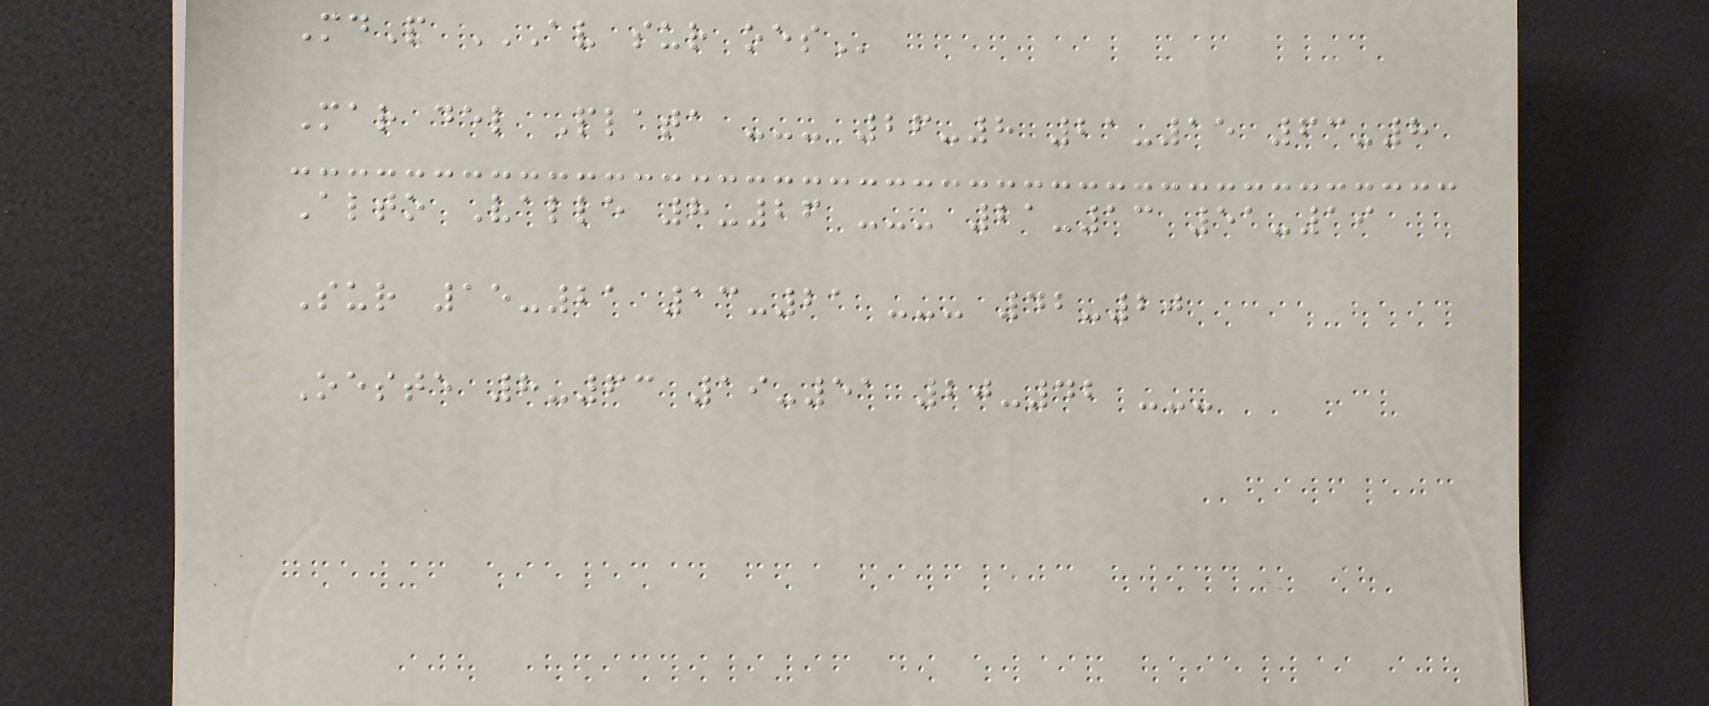MdP AV SUR OES
Mar del Plata --- 26-8 21-15 63-8
Alto Valle 8-26 --- 21-13 51-19
Sur 15-21 13-21 --- 42-20
Oeste 8-63 19-51 20-42 ---
